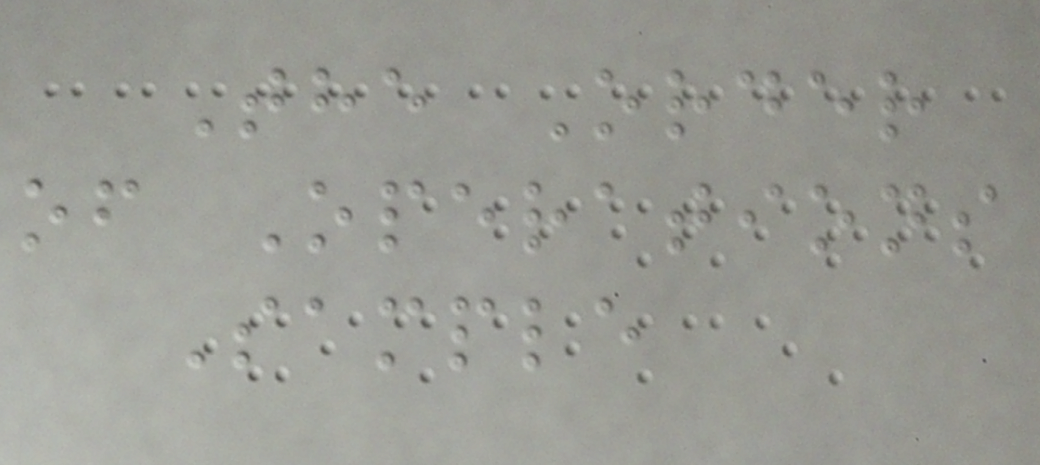The Order
of Operations
Sample
